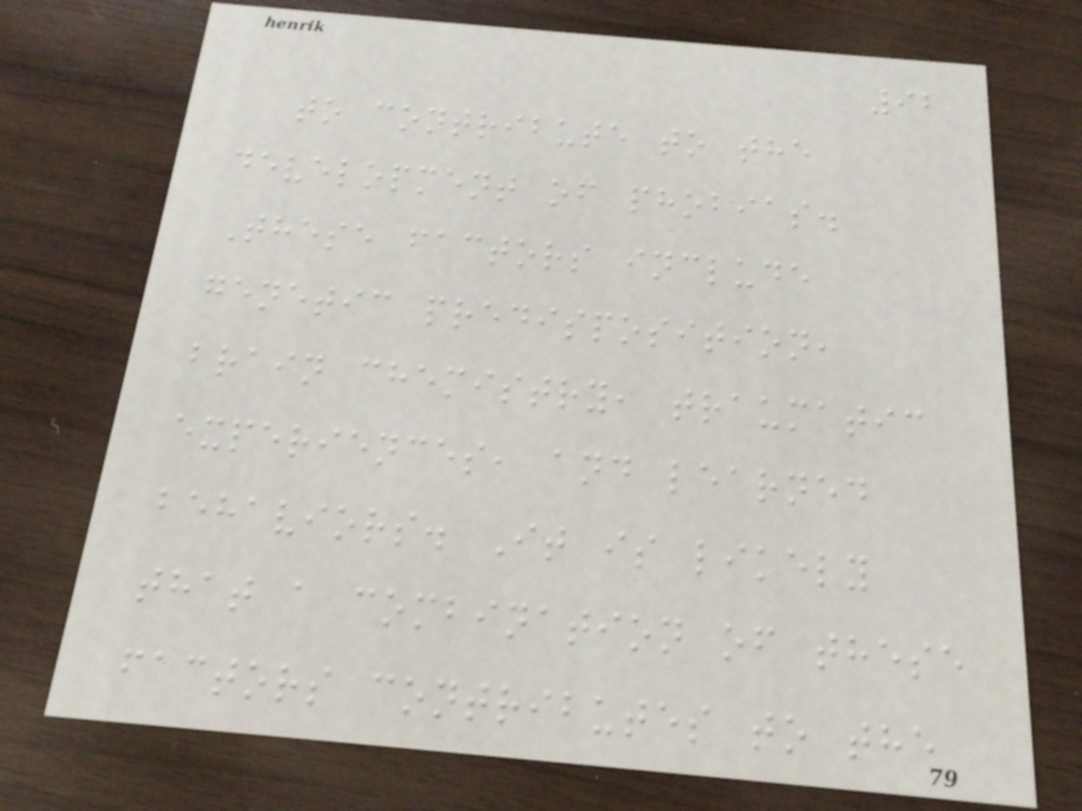92
to contribute to the
development of phobias.
These factors include
genetic predisposition,
brain chemistry, traumatic
experiences, and learned
behaviors. It is likely
that a combination of these
factors contributes to the
